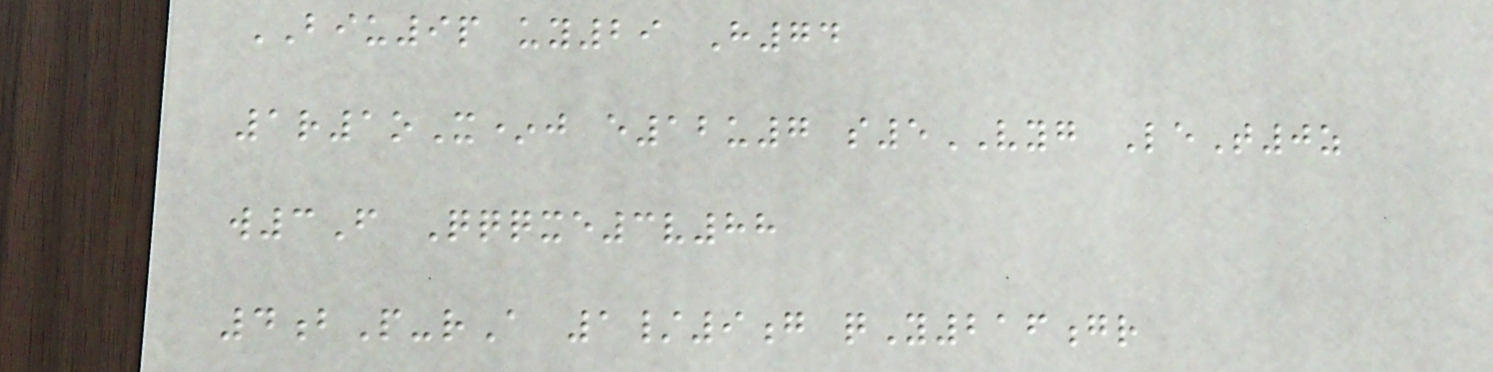BIU9p uy29 H74
1r1oX*j e12u7 s5VYG LeT0z
w3F Qqqxe3v88
4bP-rA 1/9g qY216gr
